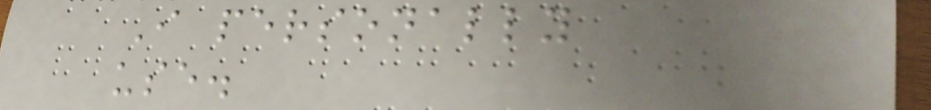I personally
use.
